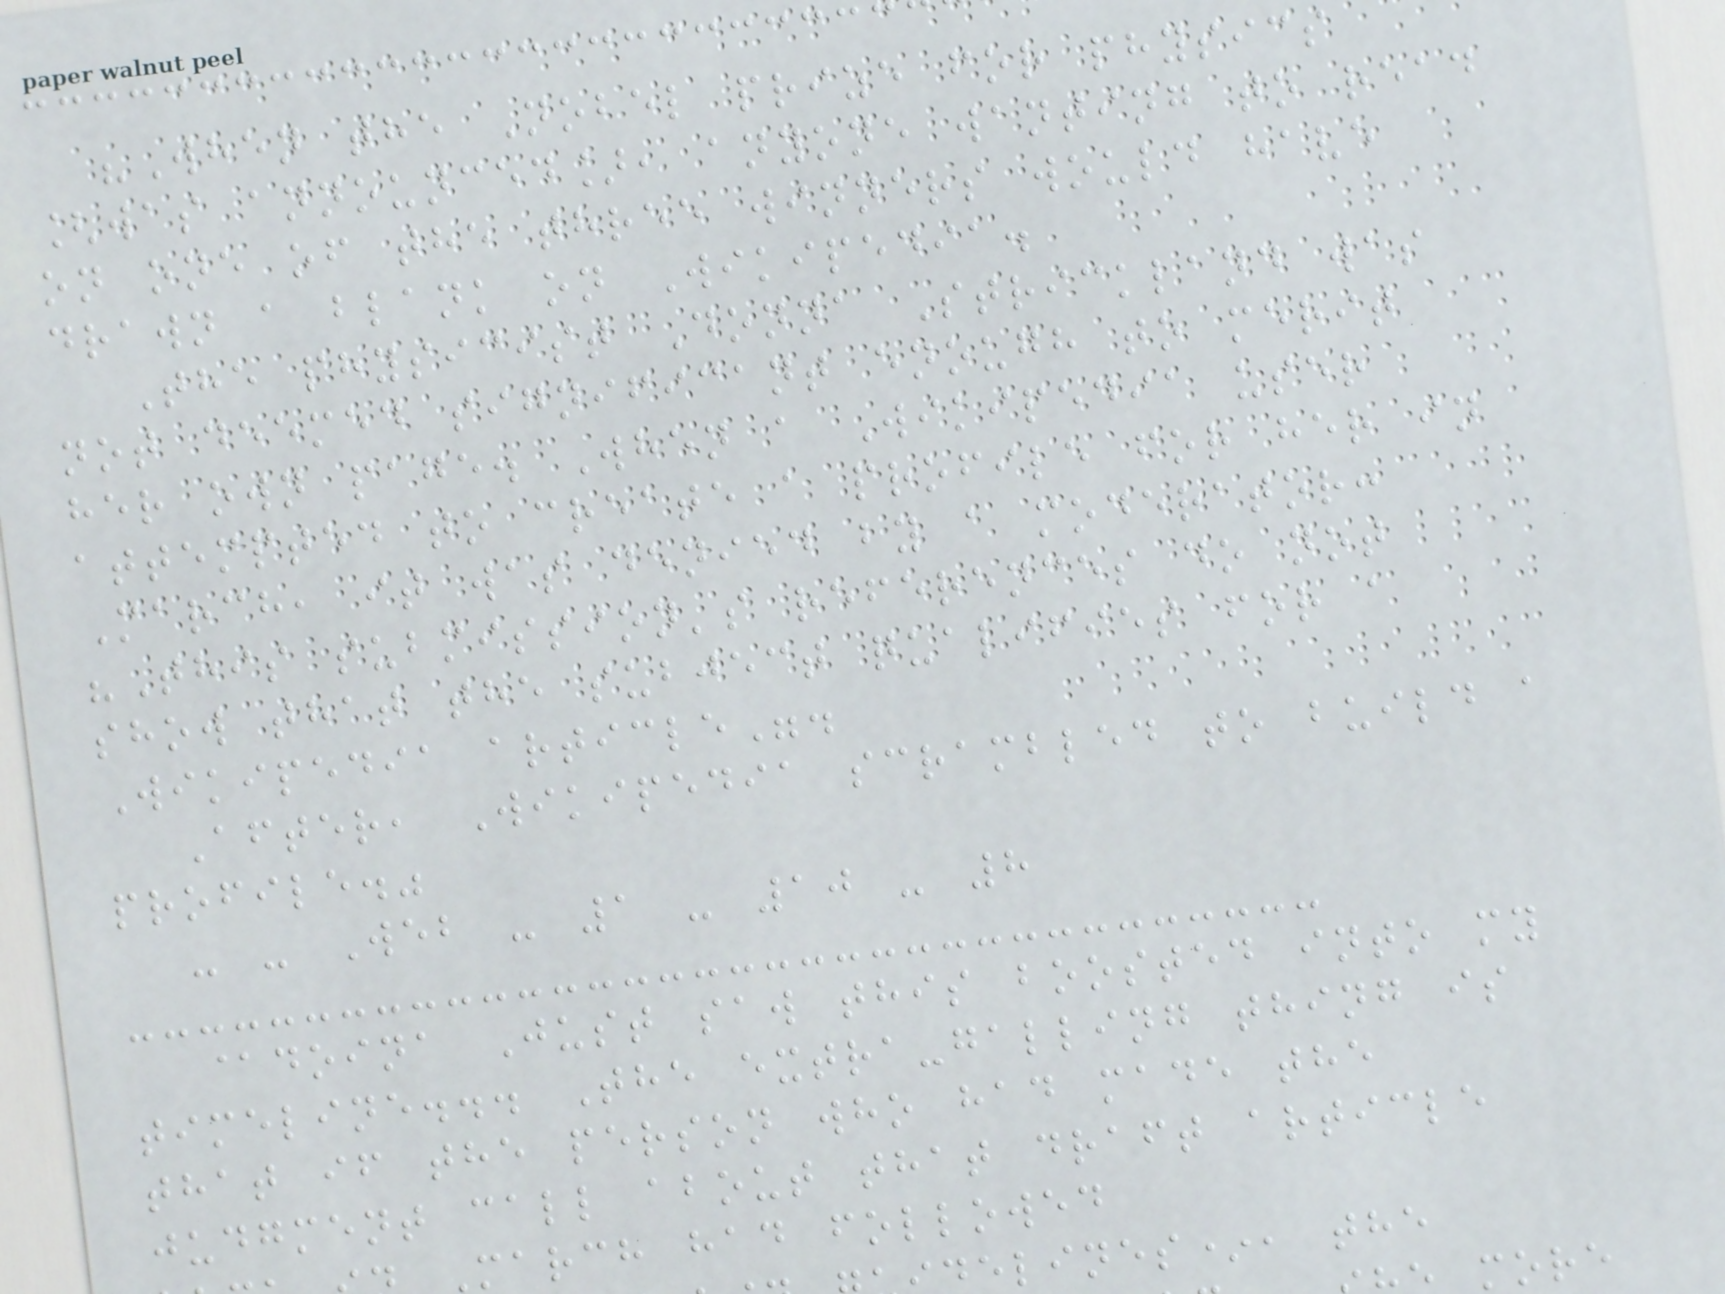"When the Nobel prize for physics
[was announced], anyone wanting to read
on one of the three winners would have
drawn a blank on Wikipedia.
The physicist Donna Strickland was
not deemed significant enough to merit
her own page. When a Wikipedia user
attempted to create a profile for her in
March, it was denied by a moderator:
"This submission's references do not
show that the subject qualifies for a
Wikipedia article".
After, Wikipedia scrambled to build a
profile."
- - Web - 1 - 10 - 8
@doina Just saw this boosted into my
timeline... The extra-galling thing is
that if the person who had made the
judgment call about that draft article
march had followed
elines*, the
